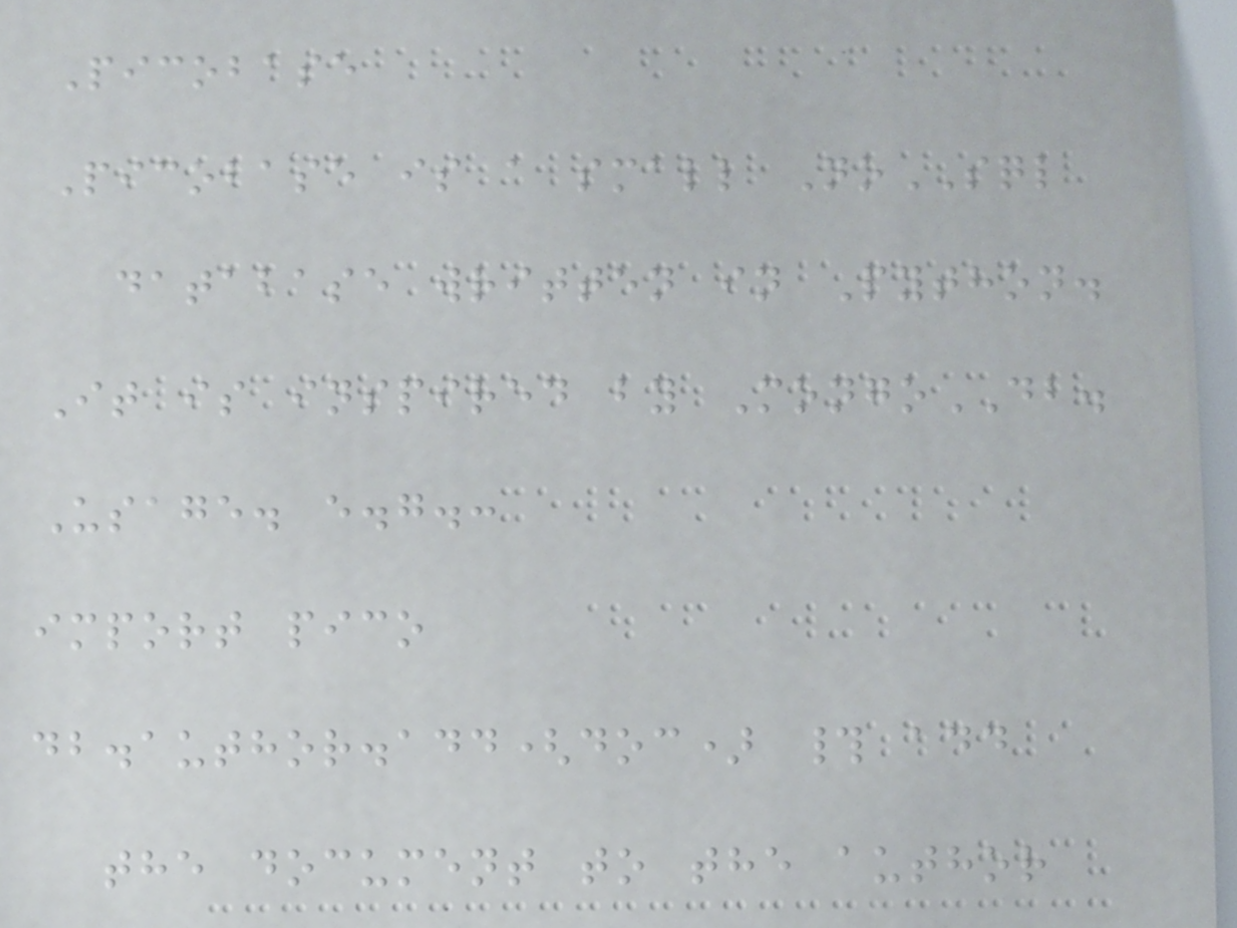Picobase
Picobase is a small NoSQL
database written in Python.
It is inspired by MongoDB.
Usage. e.g.:
import pico
db.author.add(doc) # add
the document to the author
